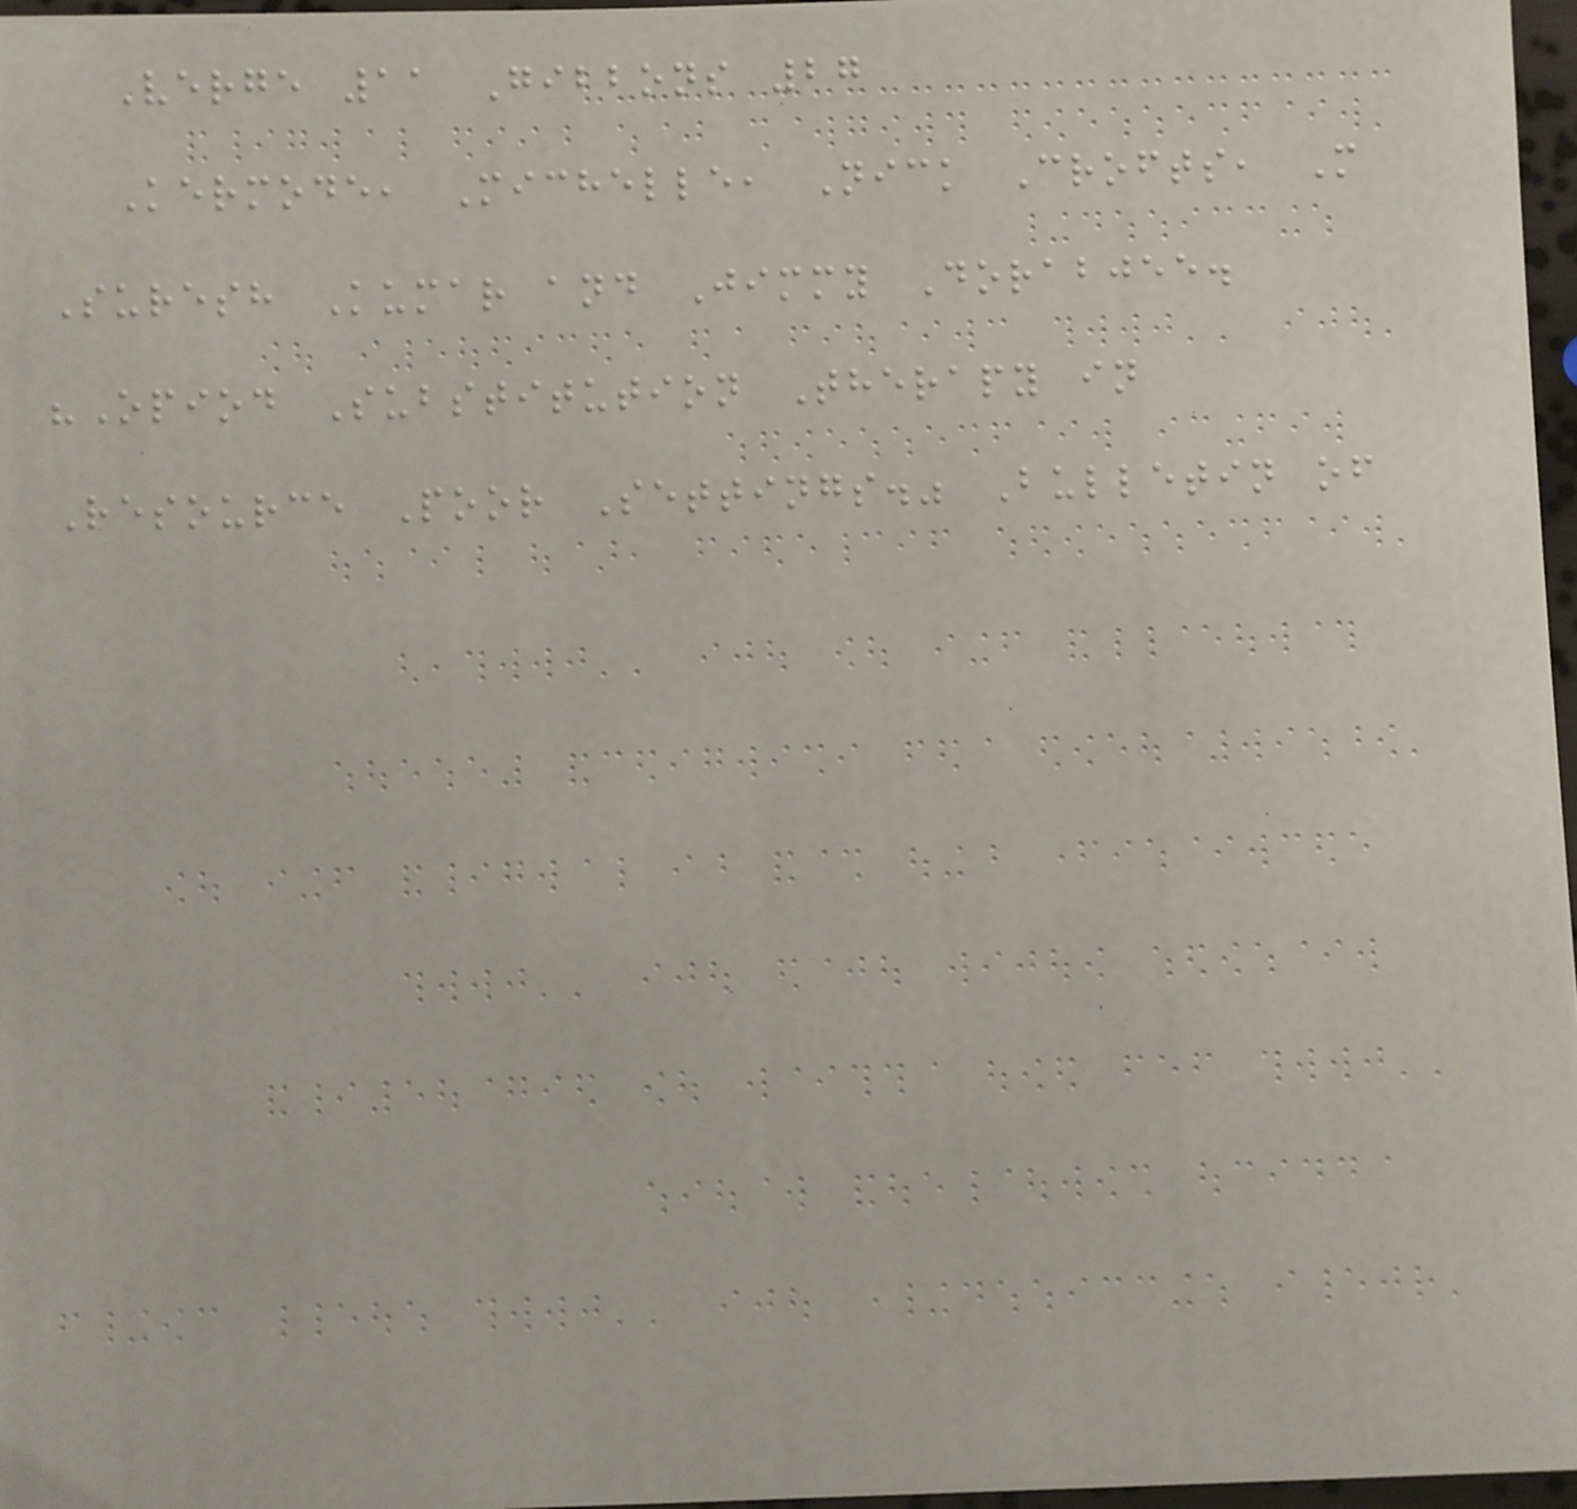Verge 11 Gibbons 27
Kermode, Michelle, Nick Crofts, M
Suresh Kumar and Jimmy Dorabjee.
"Opiod Substitution Therapy in
Resource Poor Settings." Bulletin of
